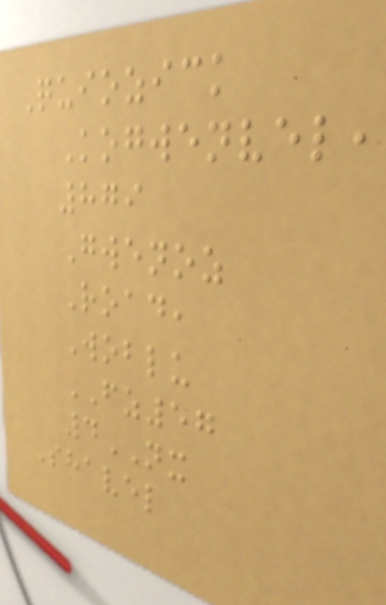Quiozick
Kogwenvel,
879
Gwenoz
Road,
Woblu
FZ57
4NX
Shavel
